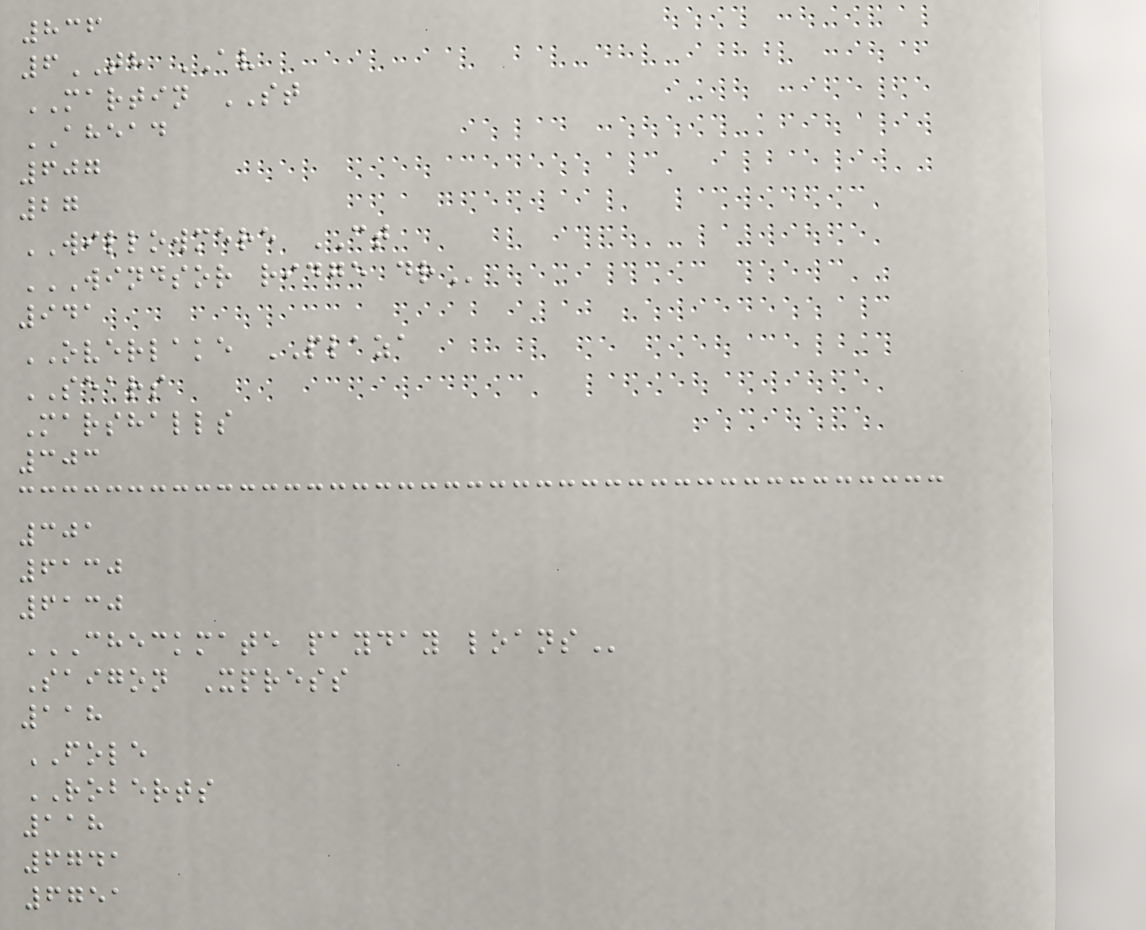836
6TH AV
MARTIN ST
AHEAD
607
27
WILLOWMERE CT
WINDSOR RIDGE DR
941
OVERLAKE PLAZA
SEARS
Marshalls
303
301
6130
6130
CHECKMATE PAYDAY LOANS
Saigon Xpress
118
FOLE
ROBERTS
118
6741
6751
